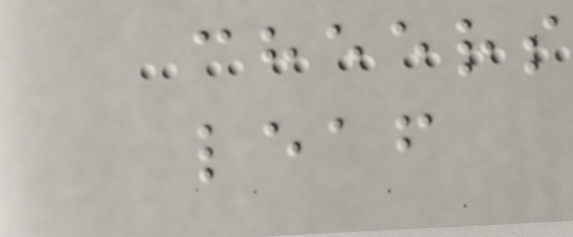cheers
leaf
